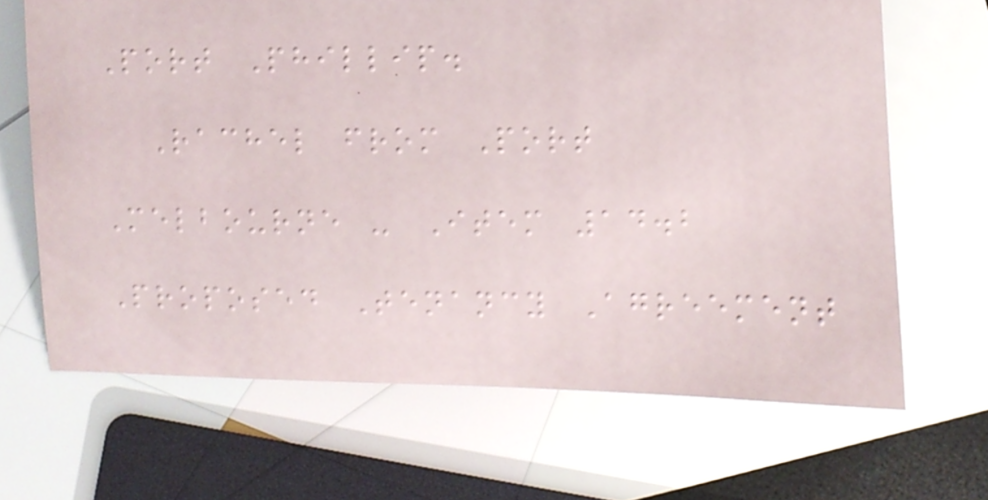Port Phillip.
Rachel from Port
Melbourne - Item 14.2
Proposed Tenancy Agreement
